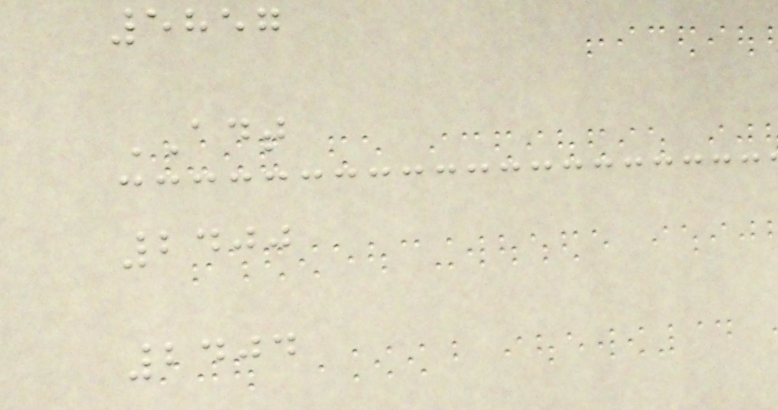5857
ADT
2400
2404
